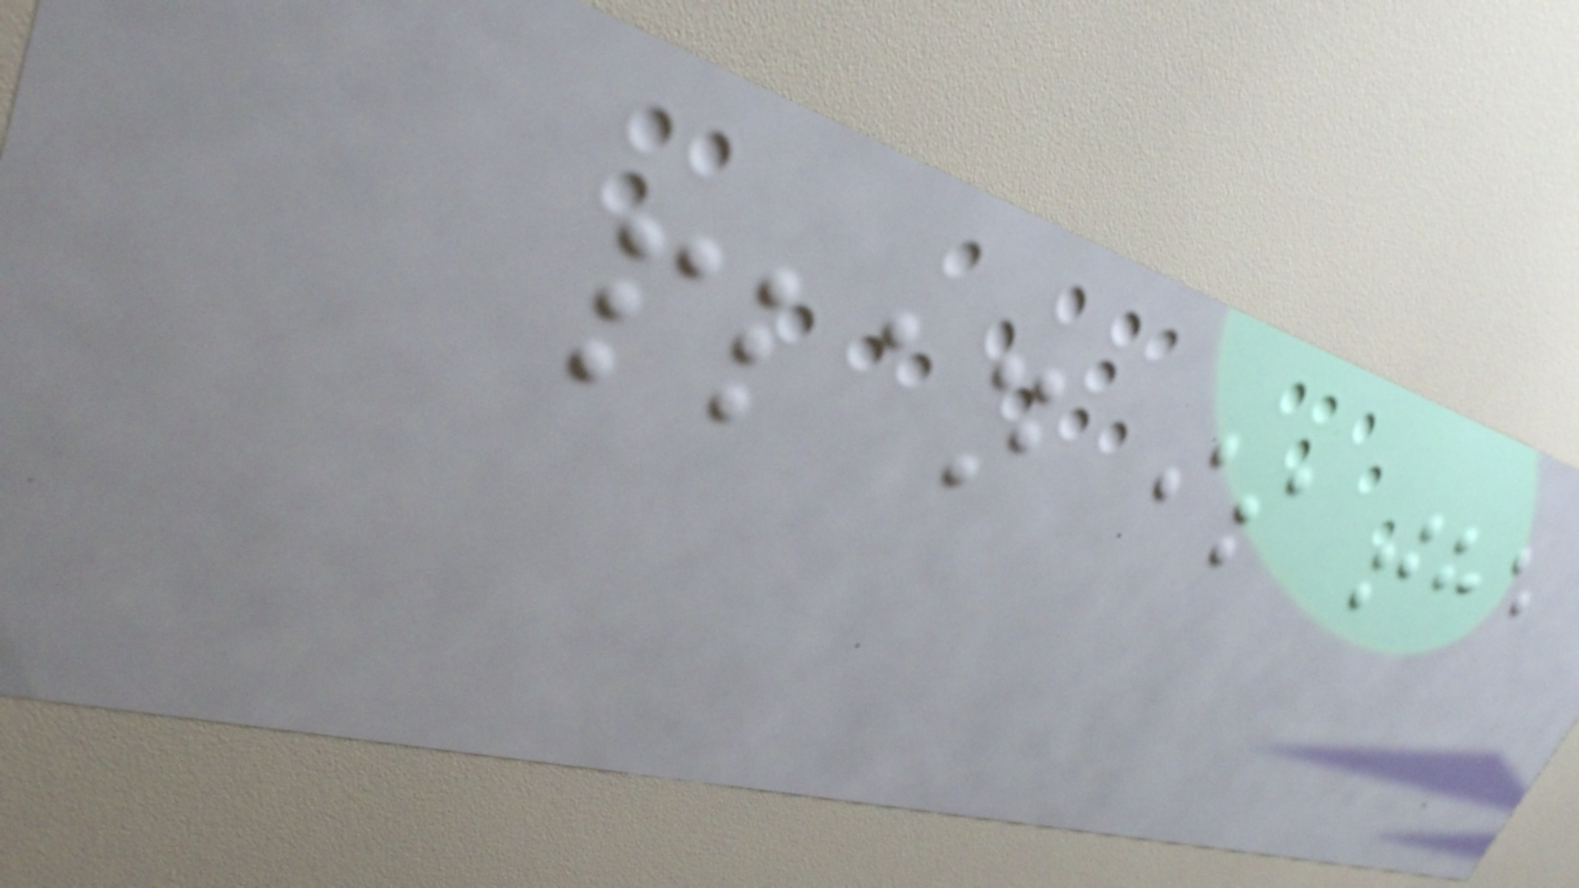plan is the
